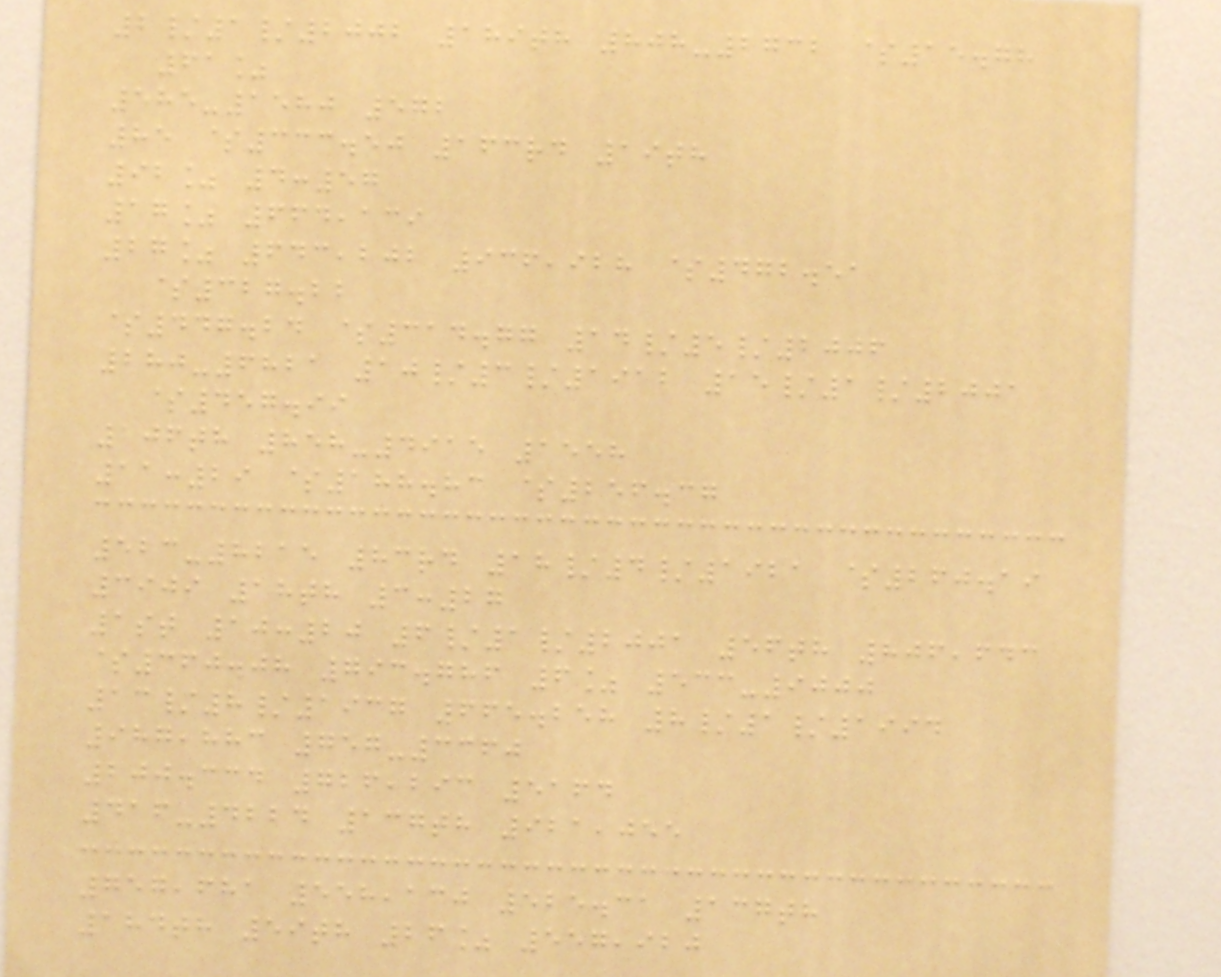2/1/2002 189th 808-2732 $15.78
61%
585-1580 572
85 $333.50 163rd 19th
92% 4:57
17% 664,139
27% 643,202 936,928 $472.51
$327.22
$447.24 $314.77 14/5/2006
280-6821 10/3/1912 15/1/2001
$457.99
106th 858-4915 1558
11:29 $188.83 $256.37
523-8215 83rd 18/4/1921 $260.19
3909 18th 3:27
1st 10:20 6/1/2001 56th 806,643
$360.08 793.786 6% 533-9000
13/8/1937 665.258 8/1/1994
987,883 757-3360
200.334 726,293 5164
416-4224 137th 921,055
757,681 558,130 525.31 137th
184th 59th 26% 557,920
